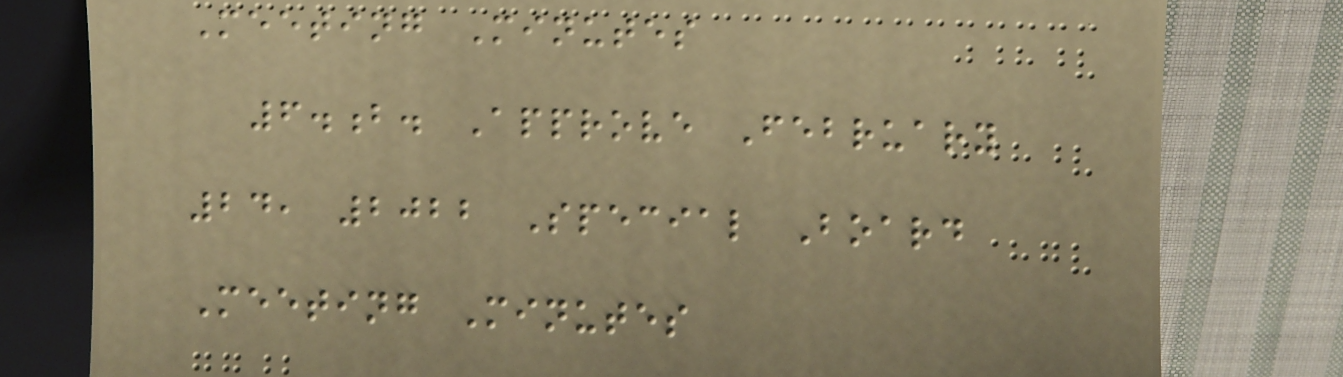Meeting Minutes
6.b. Approve February
24, 2022 Special Board
Meeting Minutes
